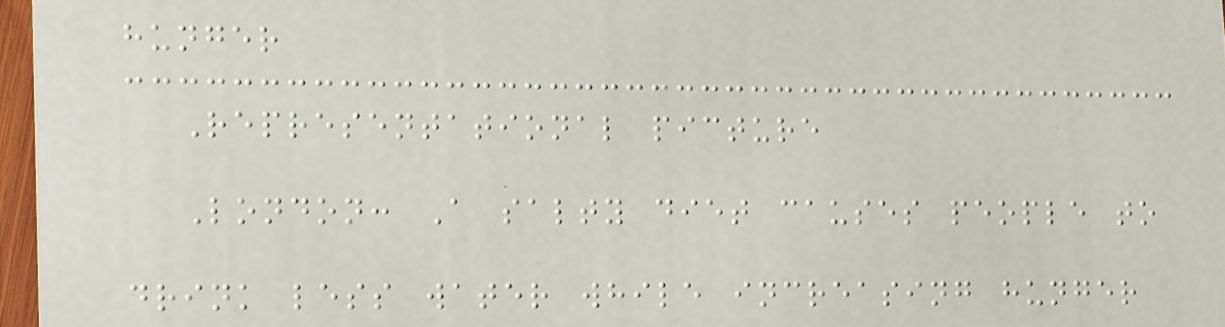hunger
Representational picture
London: A salty diet causes people to
drink less water while increasing hunger
